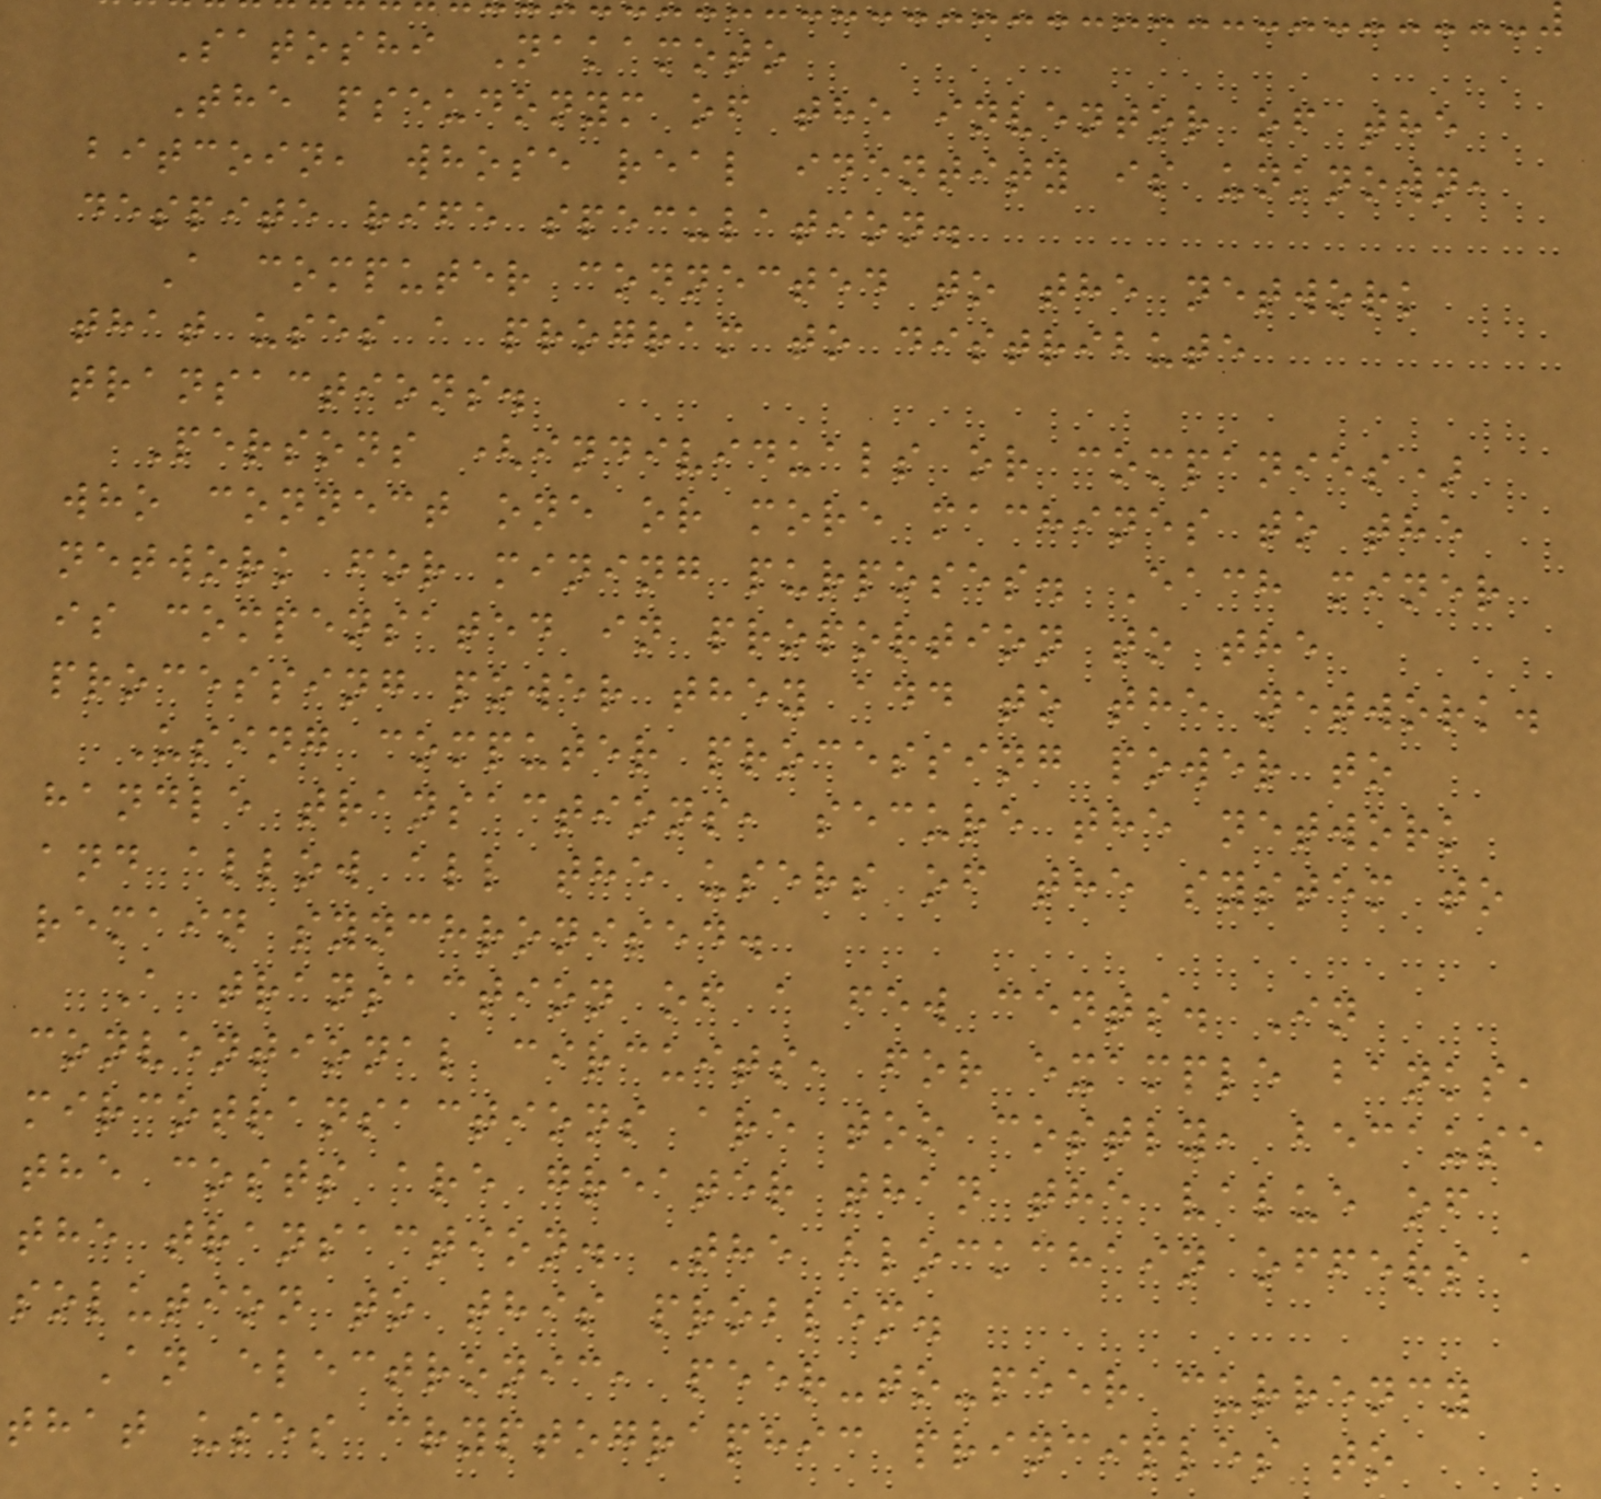Satoshi Nakamoto
The pseudonym of the inventor of the
bitcoin, whose real identity is unknown,
despite rife speculation.
A computer connected to the network
that uses a program to distribute
transactions.
Persons (individuals or companies)
who connect one or more machines to the
network for mining purposes. Each miner
is compensated in proportion to the
processing power they add to the network.
Using computer processing power to
handle transactions, secure the network
and allow all the users of the system to
remain synchronised.
A transaction of a few cents. In
conventional circuits, for example banks,
mircotransactions are too costly, because
the costs are greater than the value of
the transaction. The blockchain offers a
solution to this problem.
An electronic, peer-to-peer currency
that uses cryptographic principles to
